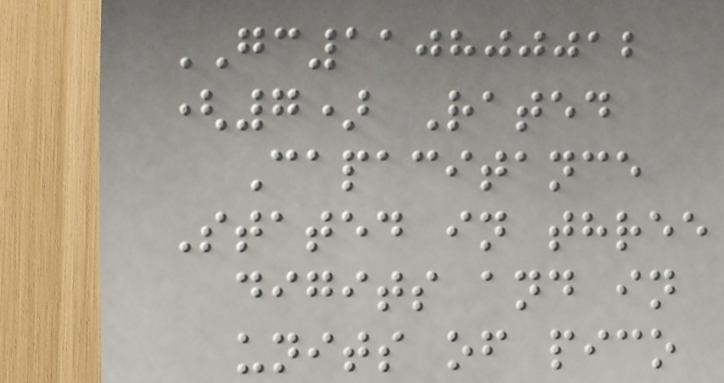GC110800012
(7) Rated
Capacitance
Stated in three
digits and in
units of pico
